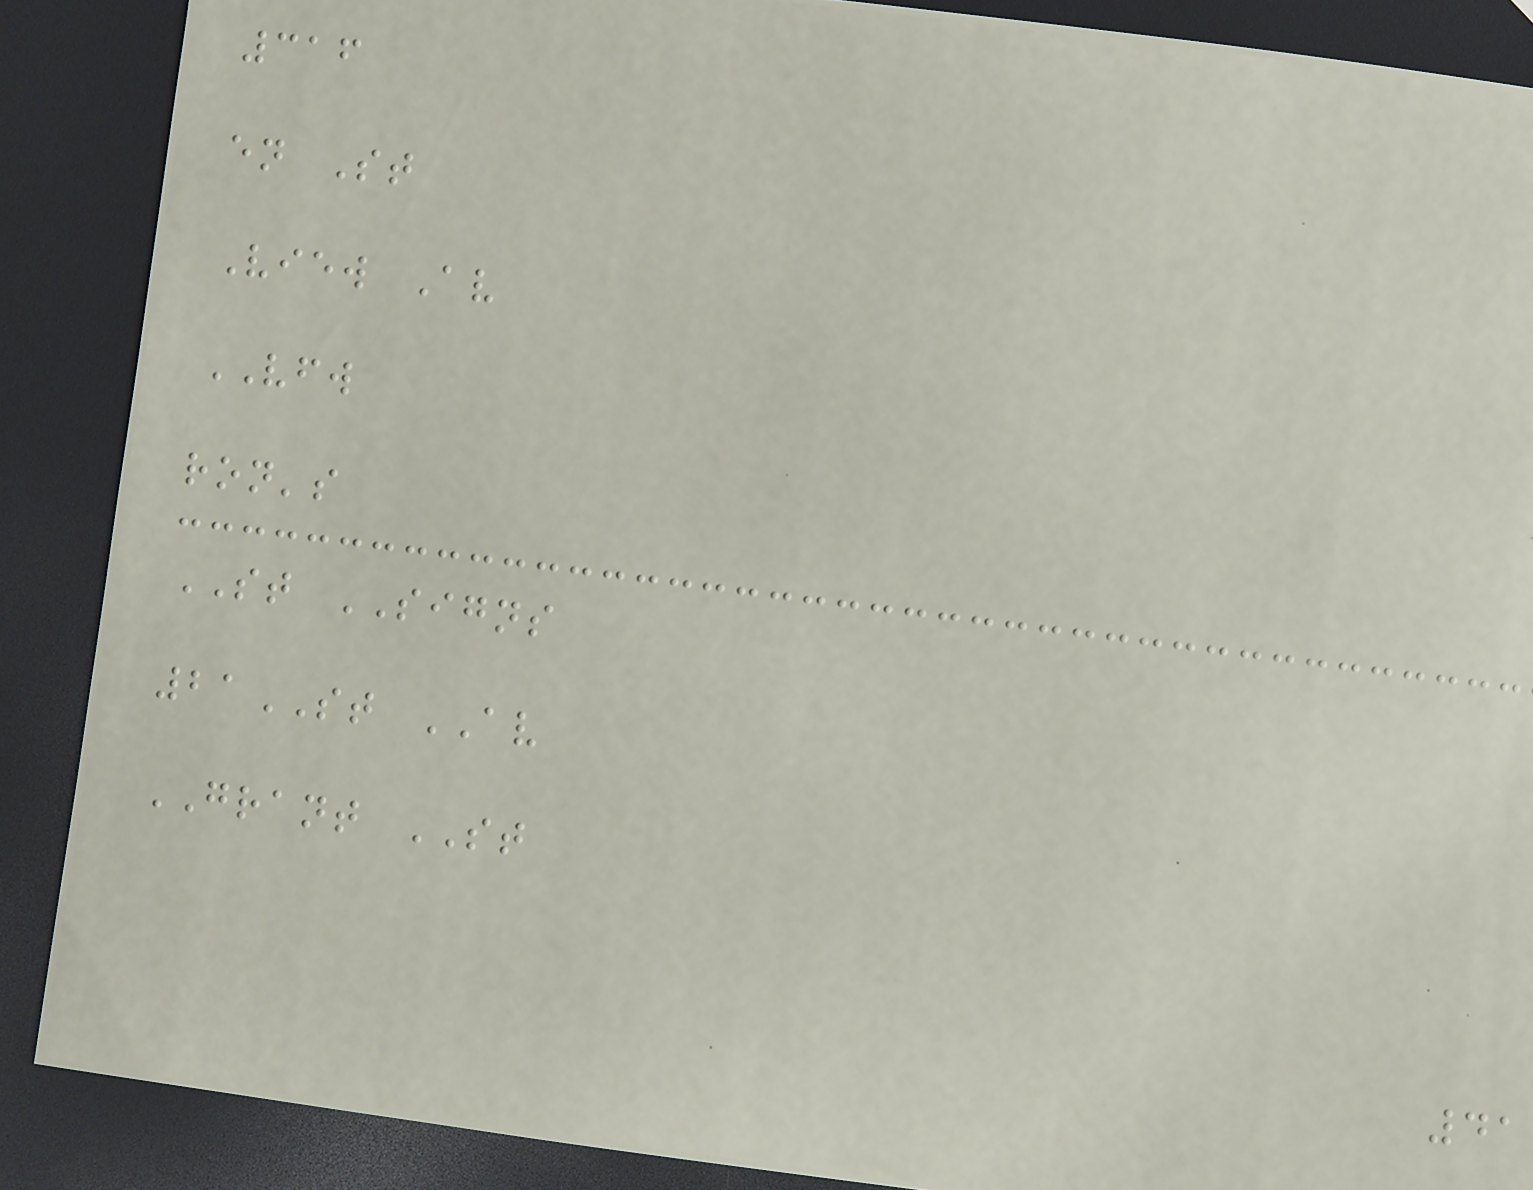316
en St
View Av
VFW
ron's
ST SIGNS
21ST AV
GRANT ST
41
